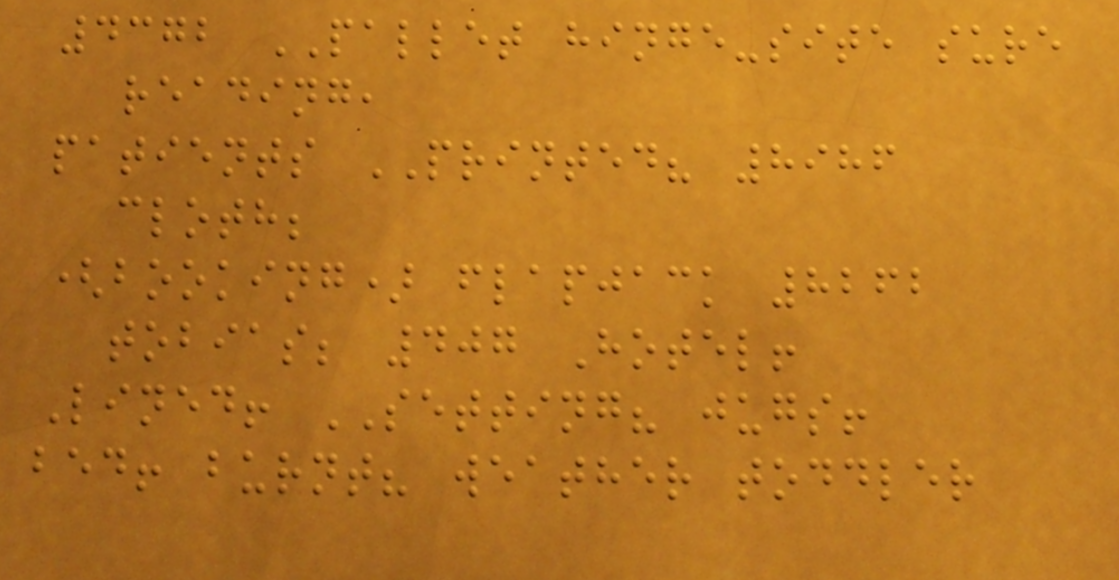4372 PALLET hinge-site sure
reading,
patients PRINTED? 8986
cloth;
(booking) flapjack 8262
tobias; 407 Hotel!
Lined! SETTING? jugs!
bed! burnt? weather toddler
